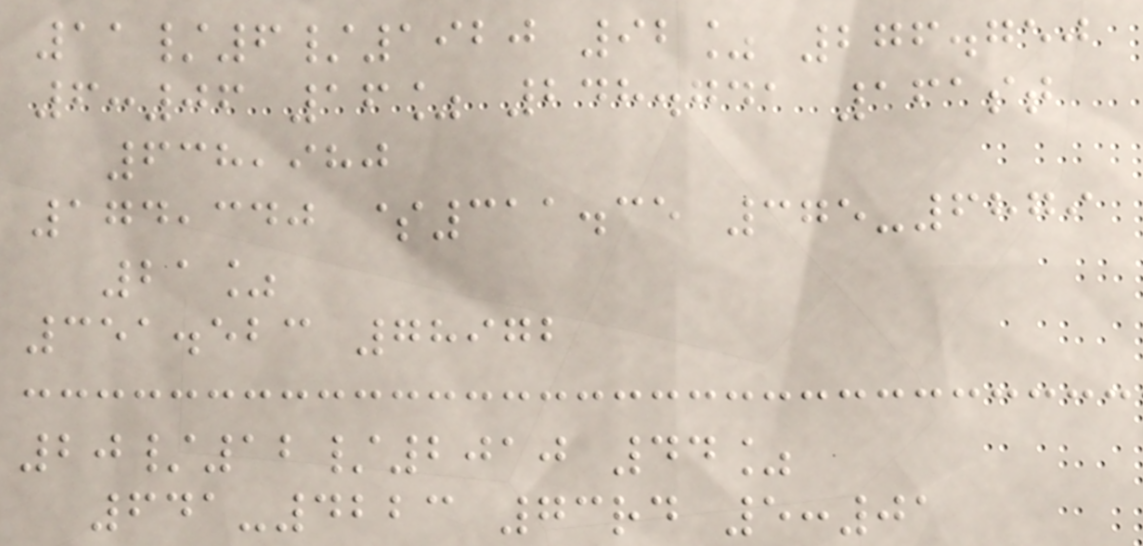11/6/1920 92% 276.750
6:06 16% 248.741 161st
638,980
174,340 $311.35 375-6879
21%
351.523 78972
20/12/2010 44%
641-4223 73rd 5:01
